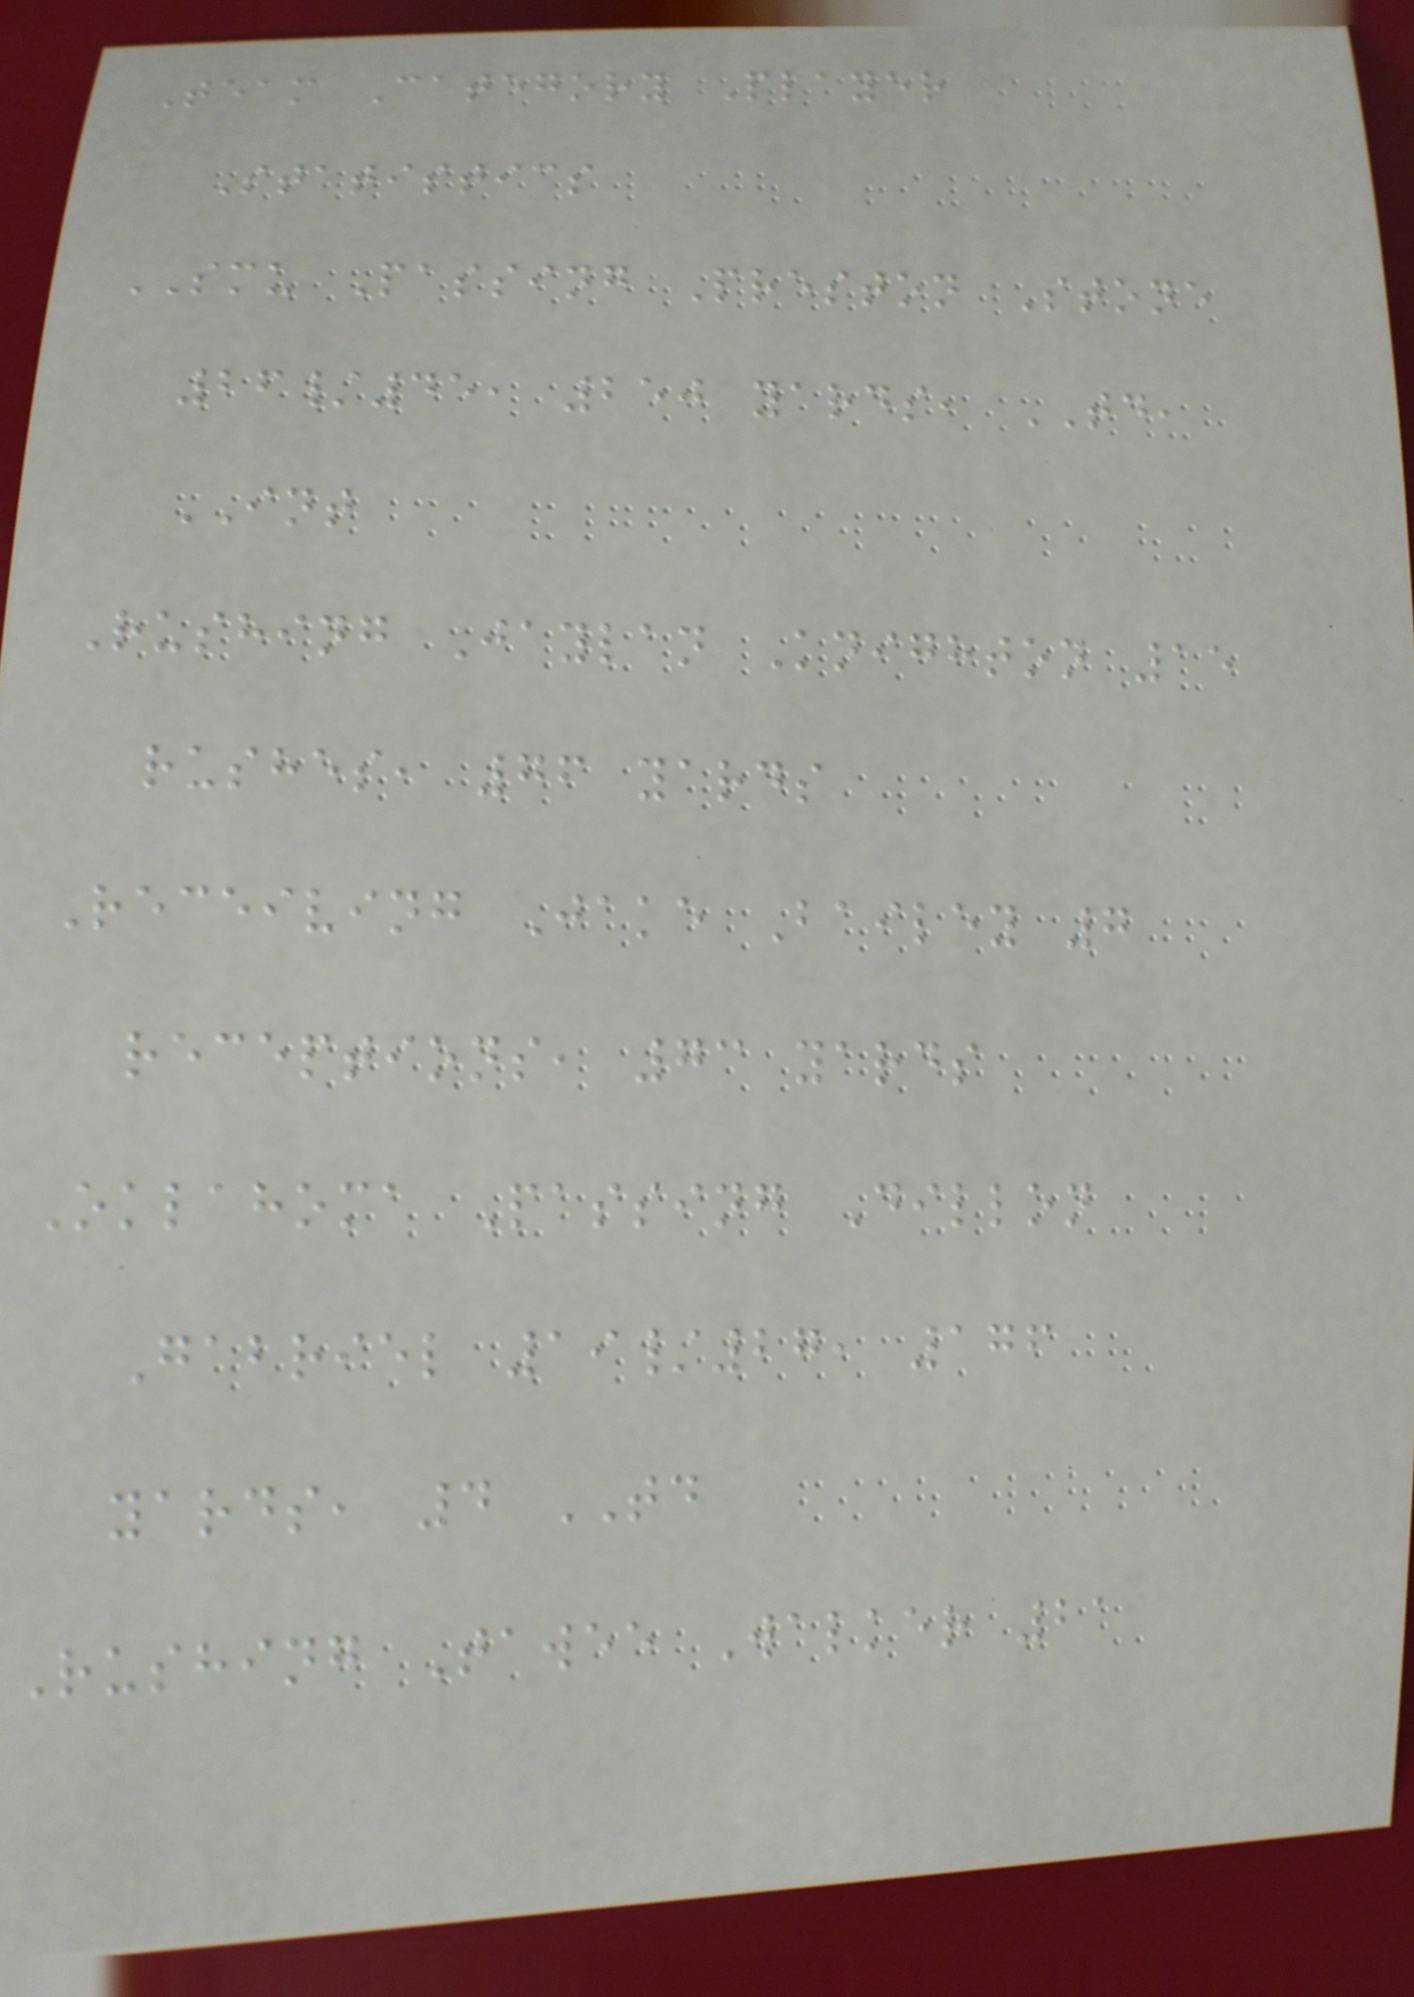Team Category Player
Statistics
SMU Passing Preston Stone
26/45, 250 yards, TD,
INT
Rushing Jaylan Knighton 15
rushes, 76 yards
Receiving Jake Bailey 7
receptions, 73 yards
Oklahoma Passing Dillon
Gabriel 19/27, 176
yards, 4 TD
Rushing Tawee Walker 21
